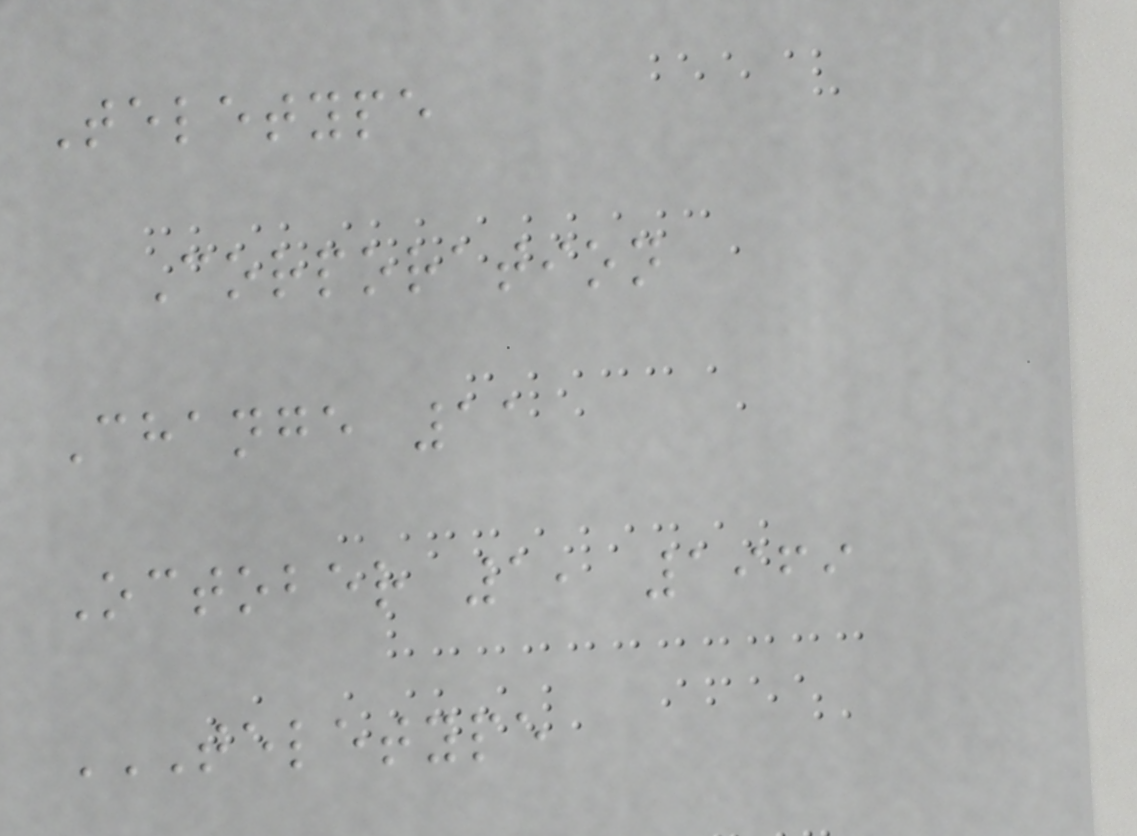Teletype
Corporation
Change 11
October 1, 1969
TELETYPE
